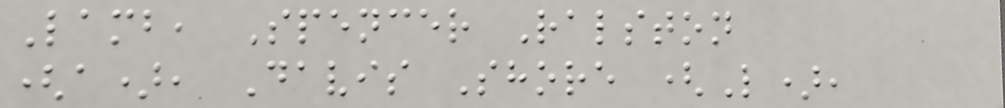Lamb, Spencer Ralston
(a), Davis Shore (L),
